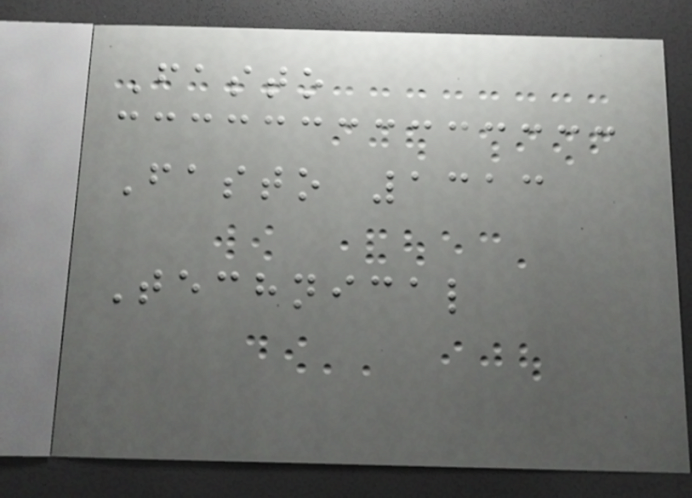Fasto
Fasto 1313
Technical
